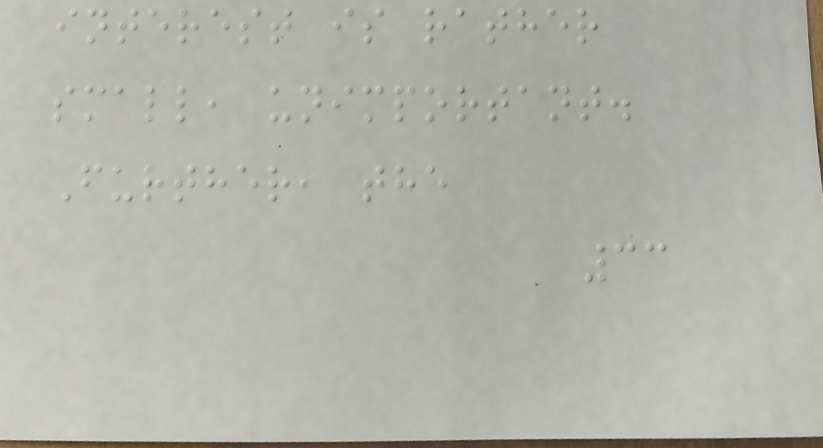interest is rather
small, unimportant.
Further, the
33
